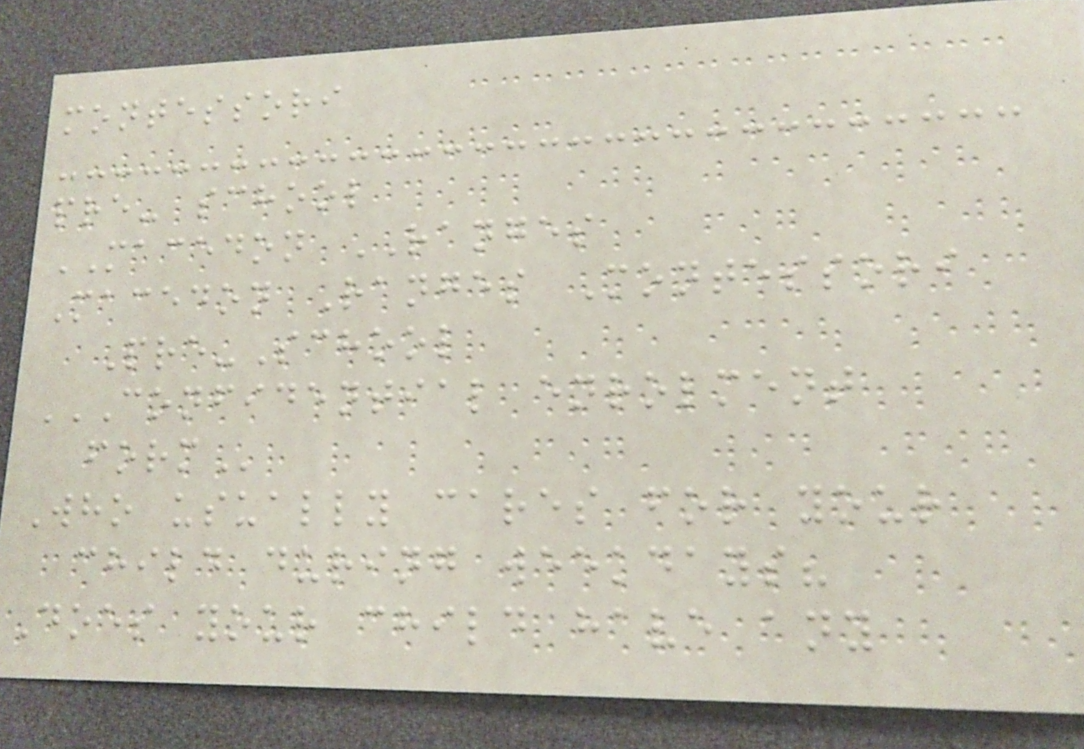montessori
pre- school
MACEDON RANGES
Macedon Ranges Montessori
Pre-School
CONFIDENTIAL ENROLMENT
FORM
Who usually cares for your
child during weekdays?
Does your child have any
